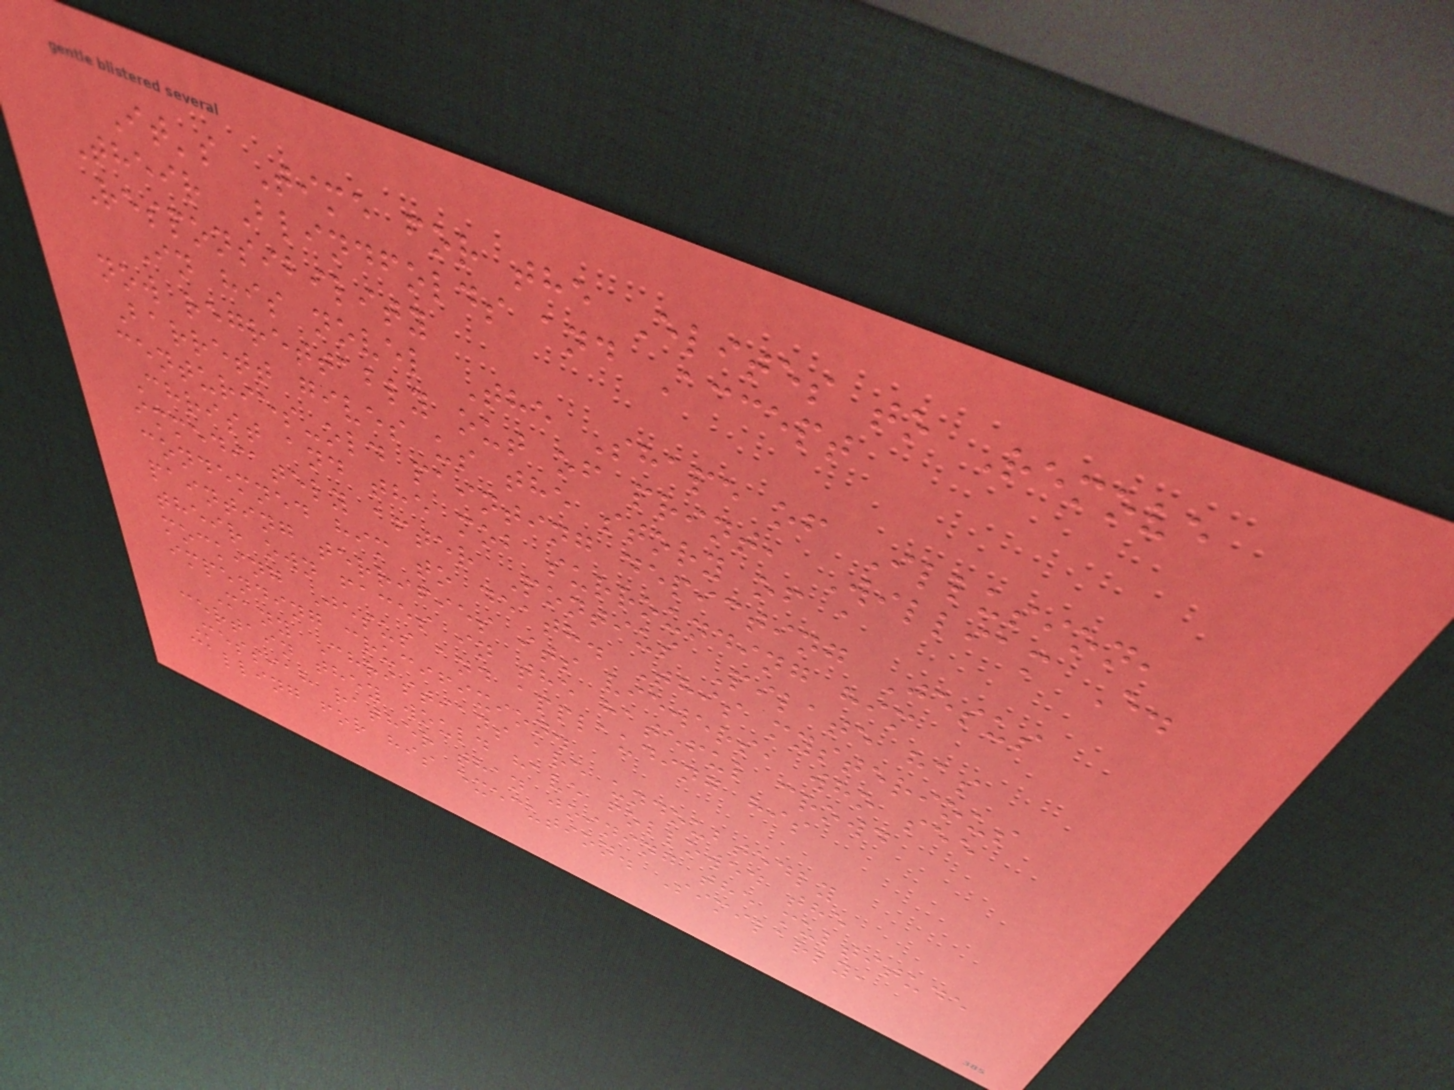It's Time for the Elites to Remove
Their Blindfolds and Accept
Responsibility
In his novel The Shape of Illusion,
now regrettably out of print, William E.
Barrett gives us the story of a
centuries-old painting depicting Jesus
Christ and the mob surrounding him
immediately after Pontius Pilate has
condemned him to death. This mysterious
painting terrifies its viewers, who see
their own faces in the hateful crowd
mocking Jesus and applauding his
impending crucifixion.
Many Christians are undoubtedly
certain they would have followed the
Messiah rather than joining the multitude
calling for his execution. Similarly,
